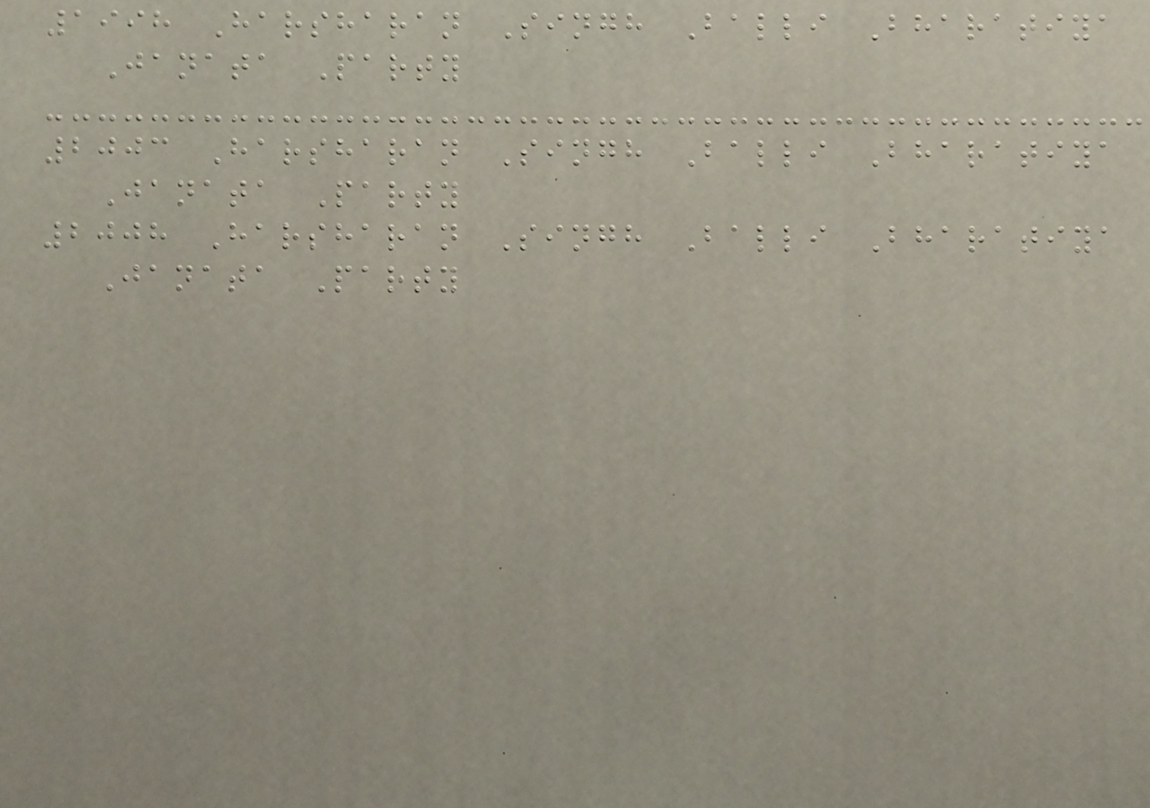1998 Harsharan Singh Balli Bharatiya
Janata Party
2003 Harsharan Singh Balli Bharatiya
Janata Party
2008 Harsharan Singh Balli Bharatiya
Janata Party
